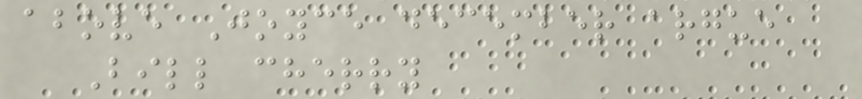above Joyce december argue
Bill cherry
